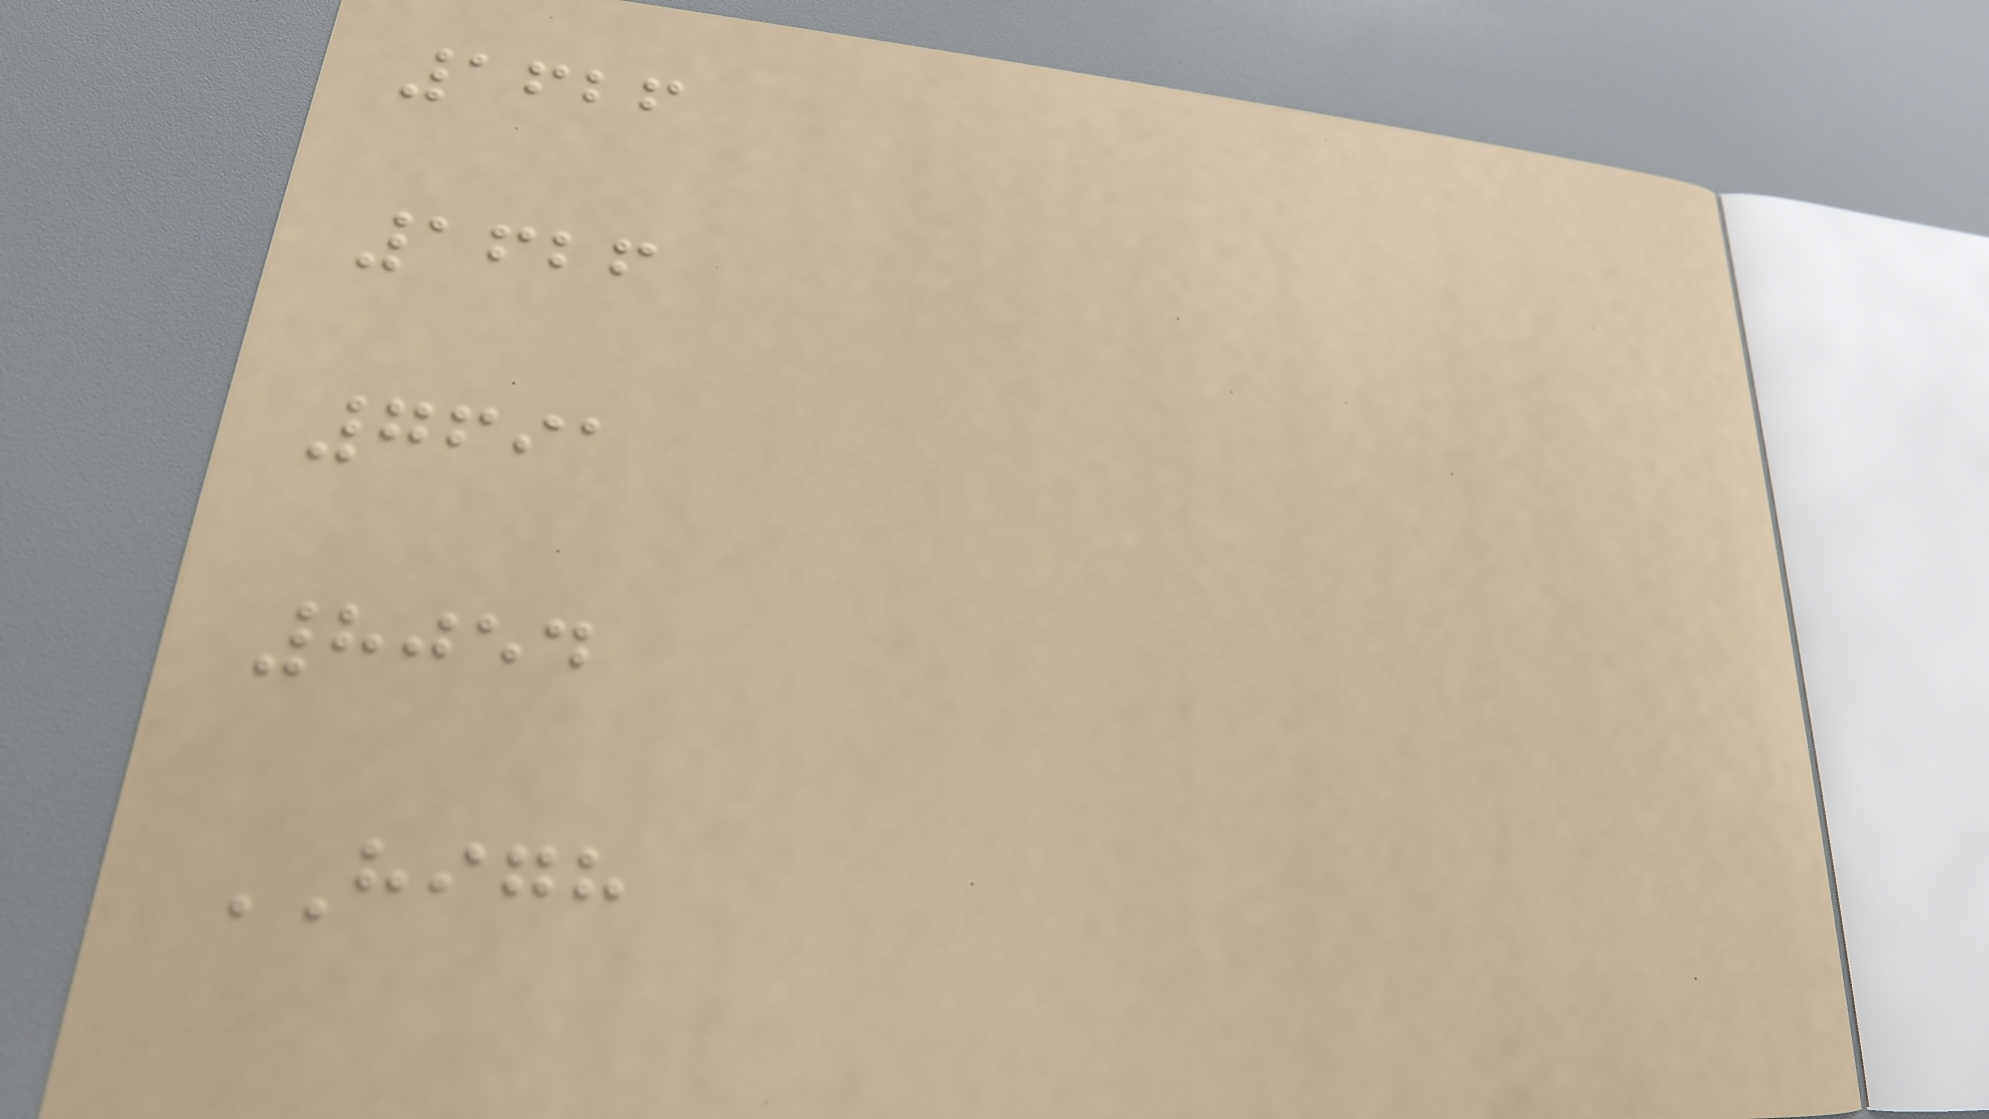1626
1626
7691
8054
HIGH
